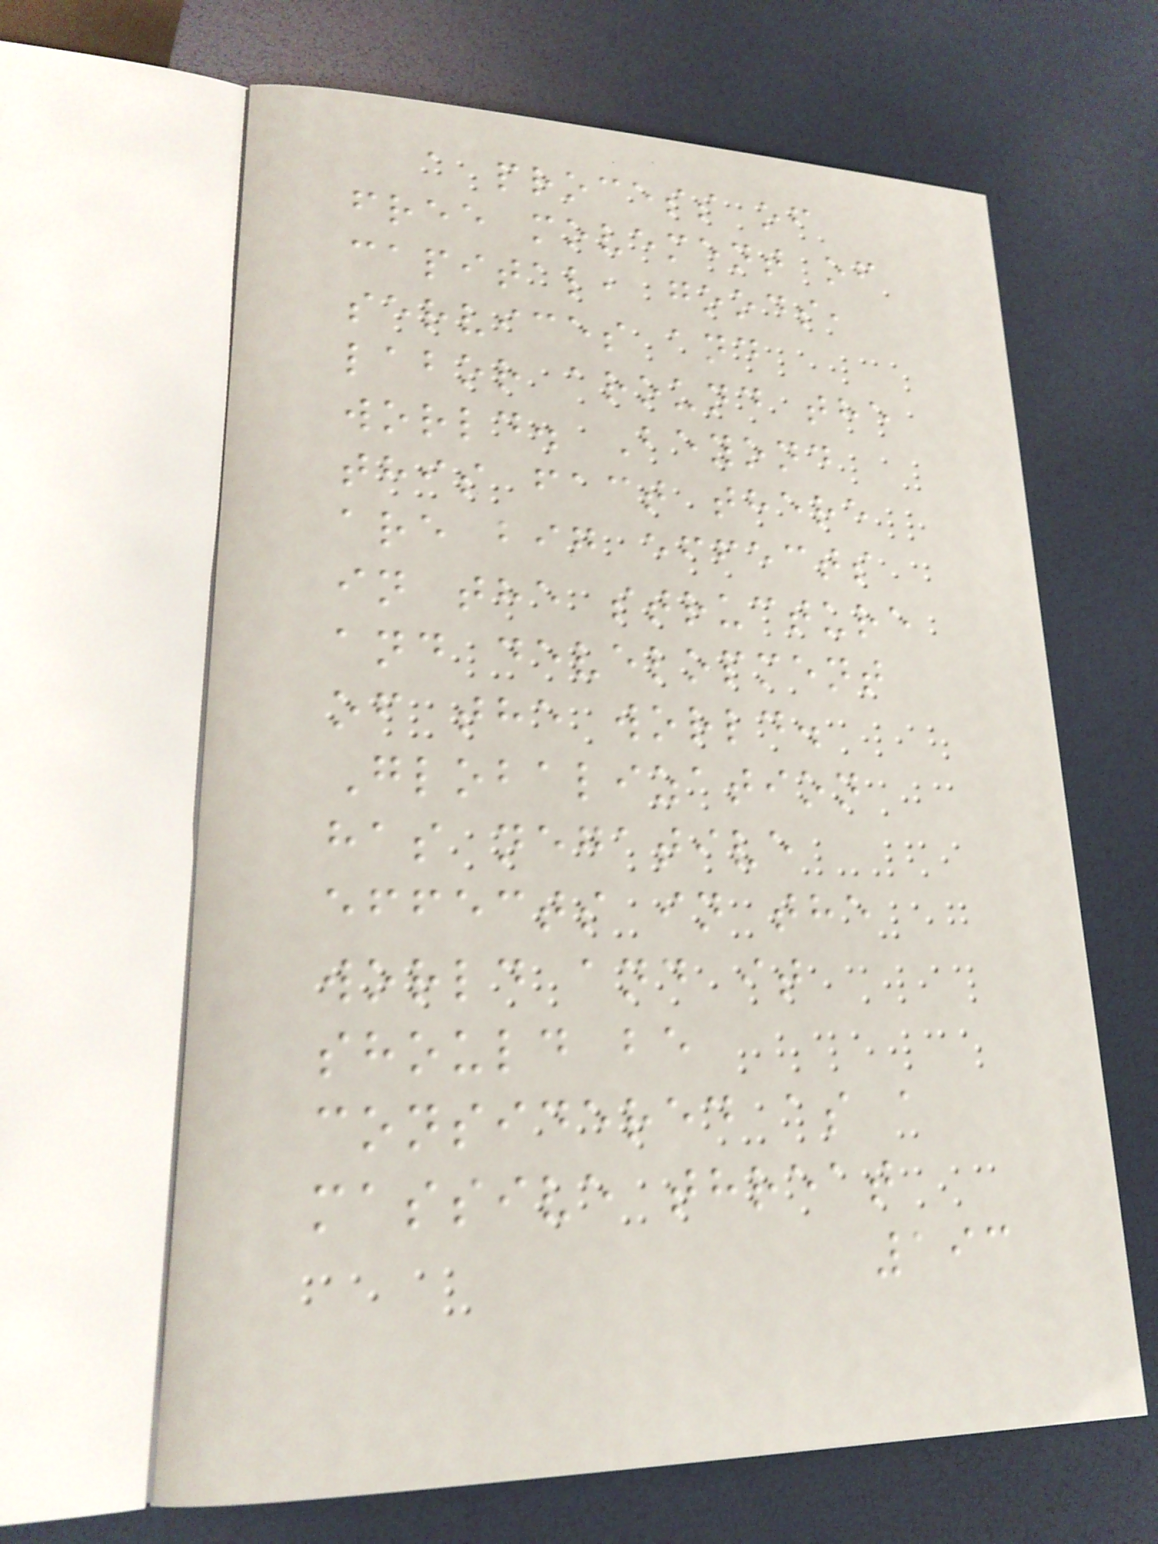a process of
free movement of
capital, goods,
services and
labor around the
world. Beyond
this fact there
are big effects
in the structure
and development
of the world.
Globalization
has negative
effects in the
world and it
should be
considered as a
massive threat
193
